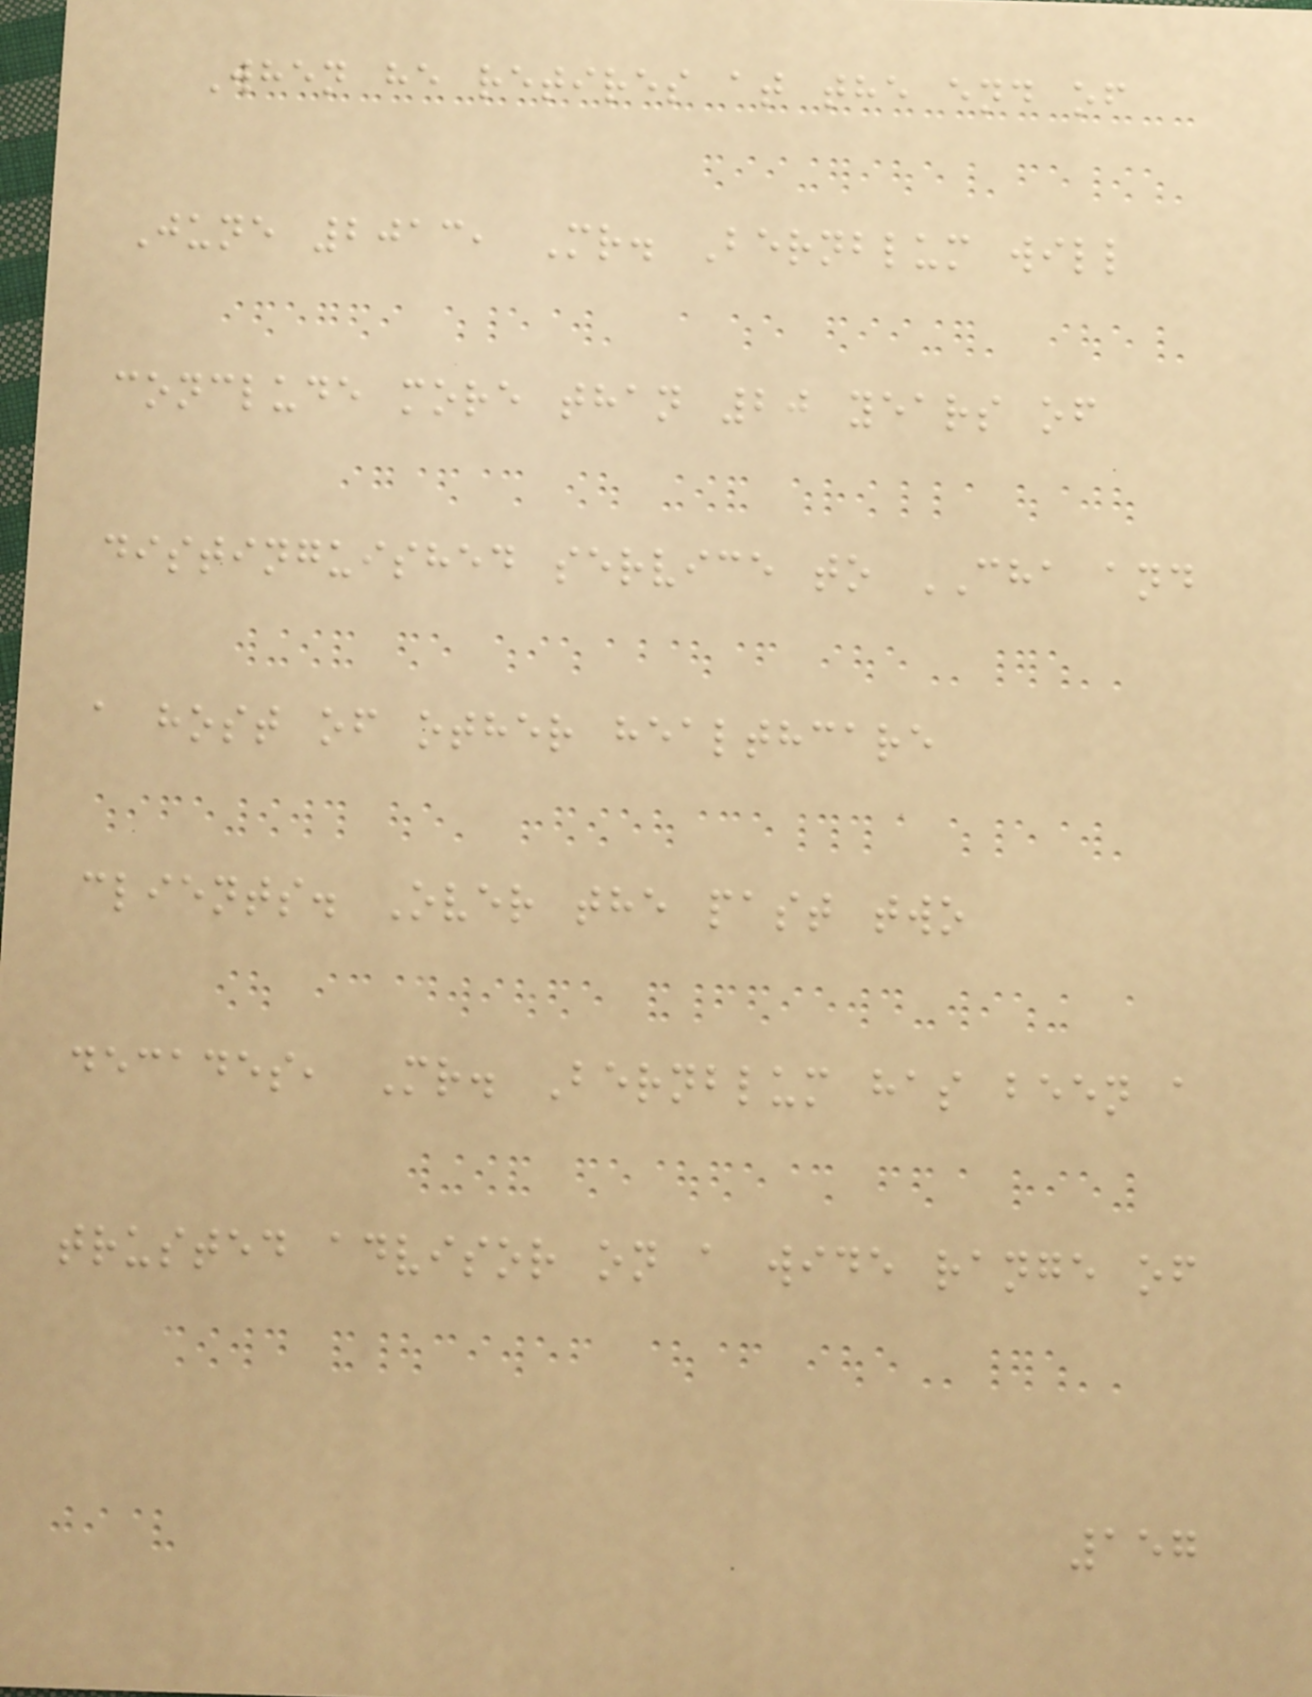When he retires at the end of
June 2013, Mr. Bernblum will
conclude more than 20 years of
distinguished service to CHA and
a host of other healthcare
clients. Over the past two
decades, Mr. Bernblum has been a
trusted advisor on a wide range of
157
